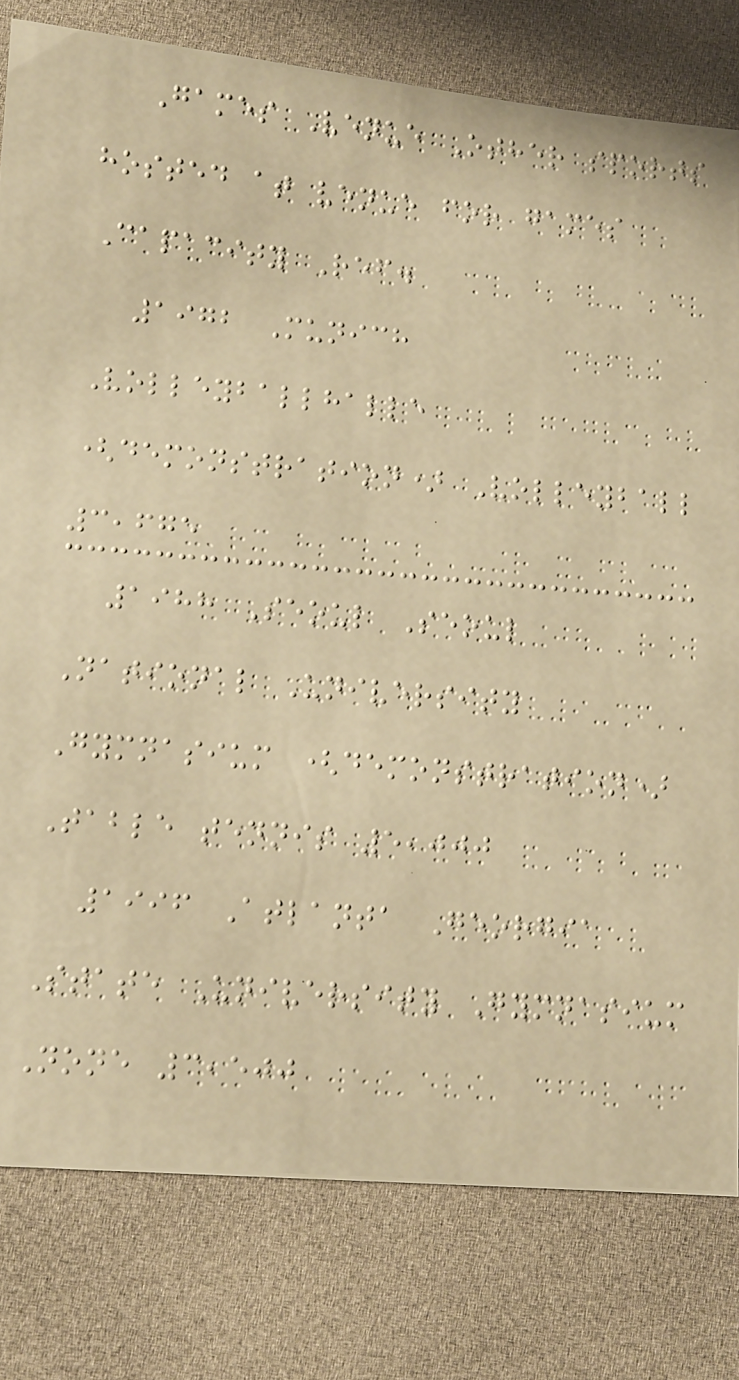Games Venue Other sports
hosted at venue for games
Capacity Ref.
1972 Munich
Volleyballhalle
(demonstration) Volleyball
3,675
1988 Seoul Seoul
National University
Gymnasium (demonstration)
Table tennis 5,000
1996 Atlanta Georgia
State University Gymnasium
None 3,500
